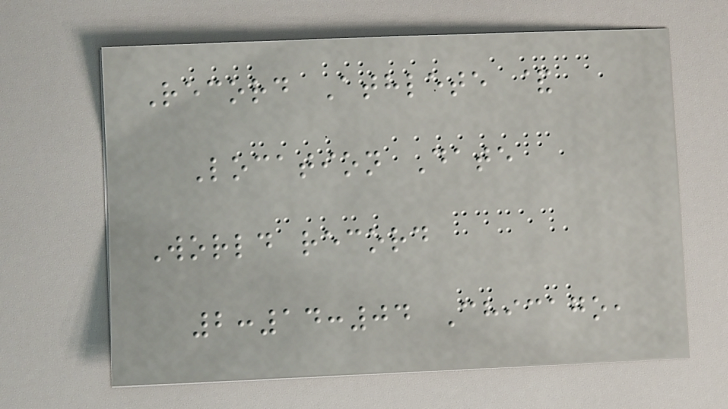Record Athlete &
Location Date
World record
2:14:04 Chicago,
